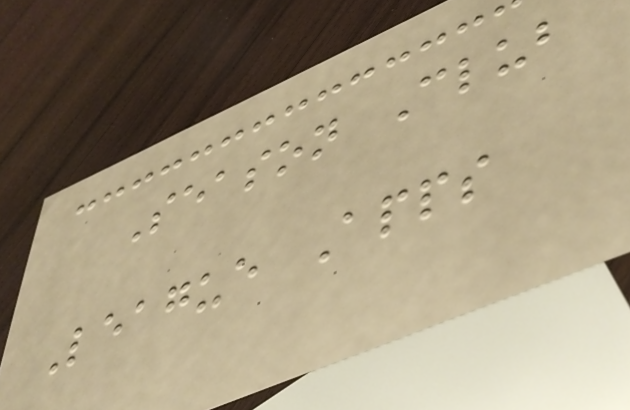Season Club
League Apps
